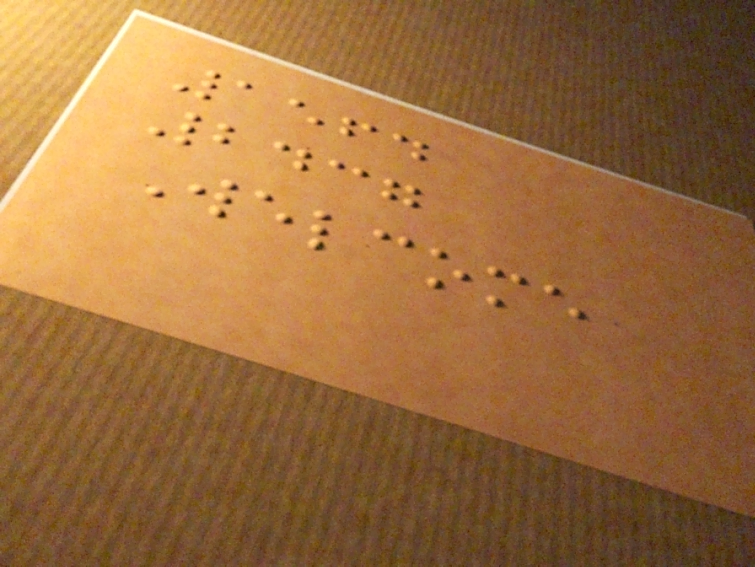1564
2437
Welcome
